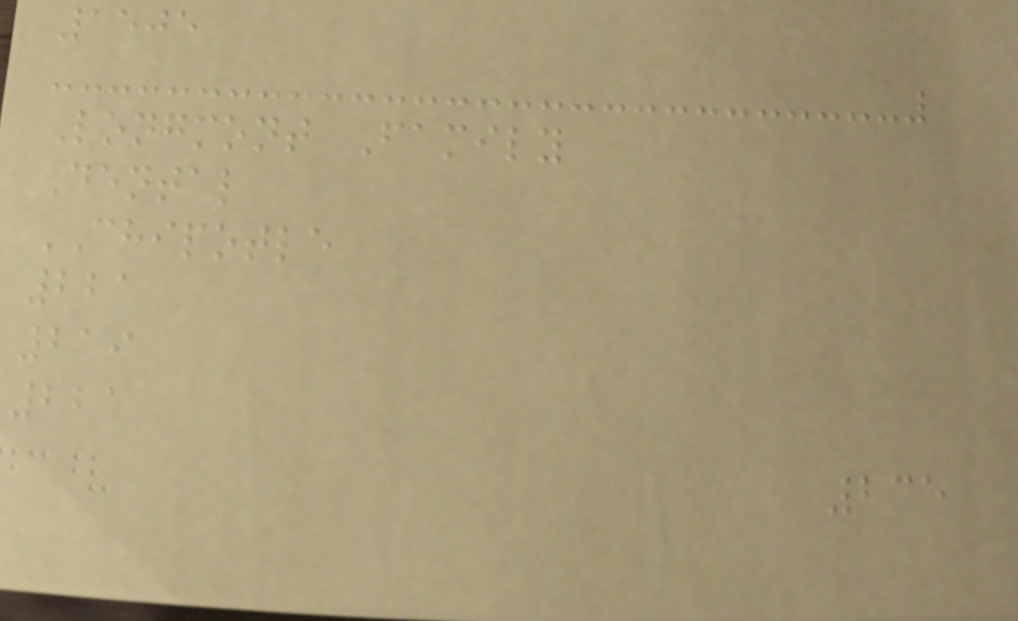1505
Longmont Family
Dental
CHIPOTLE
221
219
221
235
